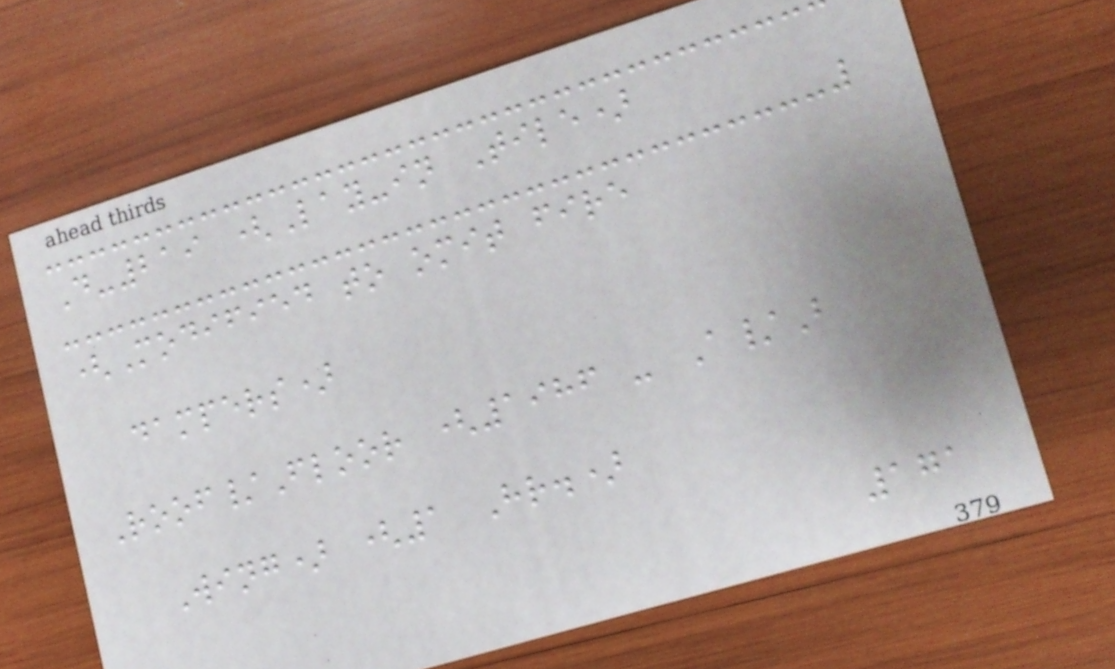D-219 (Lay-in Tile)
(Modified to omit fire
dampers)
Roof/Floor (1986 - A/B
Wing) (1 Hr.)
171
